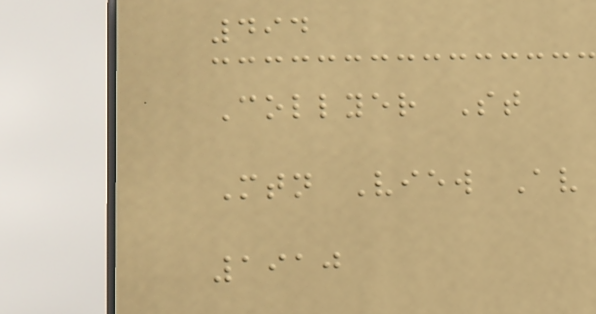494
Collyer St
Mtn View Av
1910
